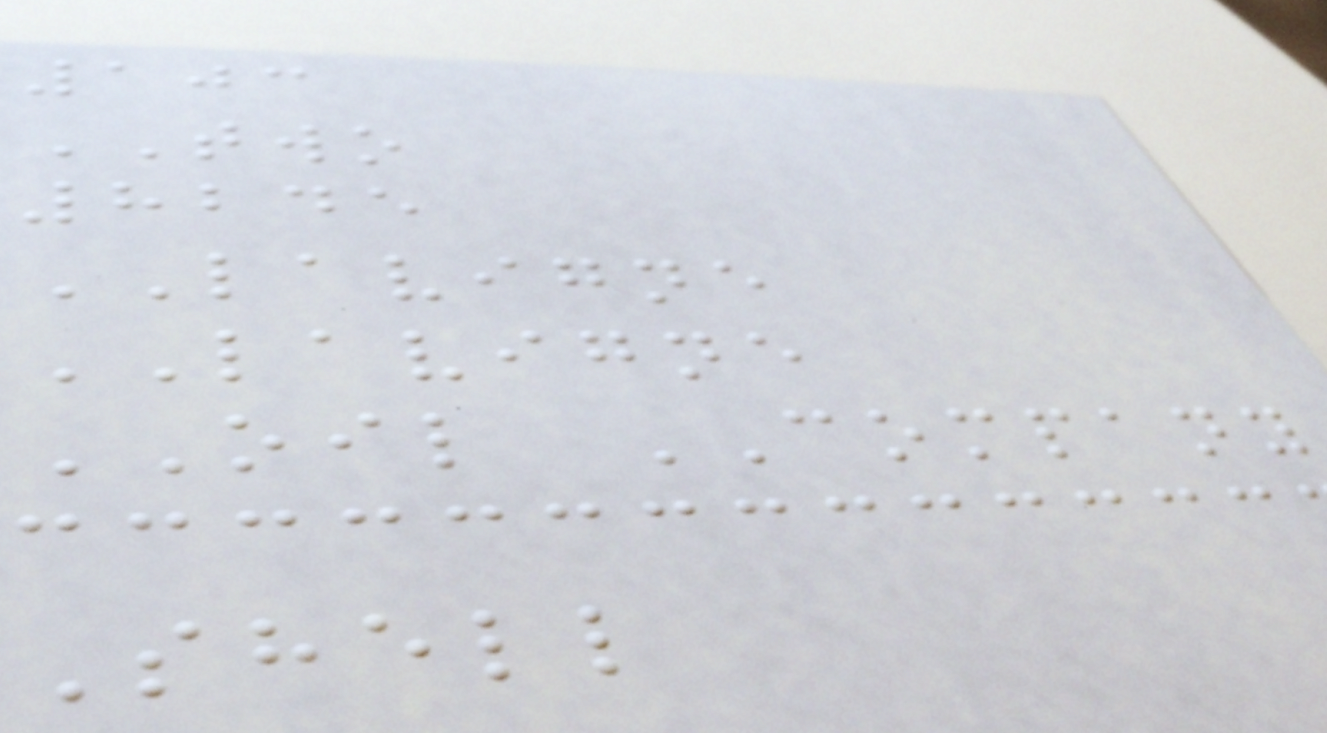103
TWO
8245
LAVIGNE
LAVIGNE
OIL COMPANY
Shell
